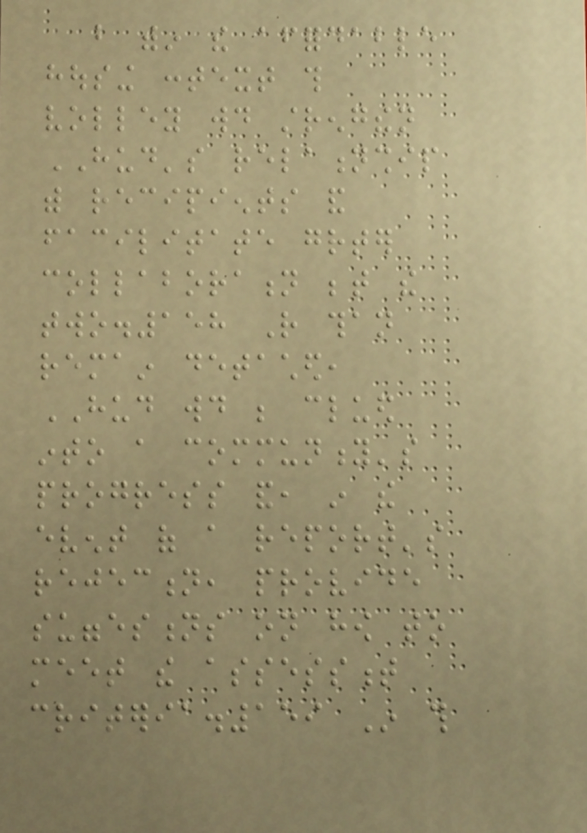but within the affordable
housing context this
volley would strengthen
HUD's relationship
with recipients and
facilitate greater
collaboration between the
two.158 Rather than
remain detached,
HUD would be clued
into a community's
progress and, in the
event of a report's
rejection, provide
suggestions on how to
meet the assessment
criteria.159 In this
